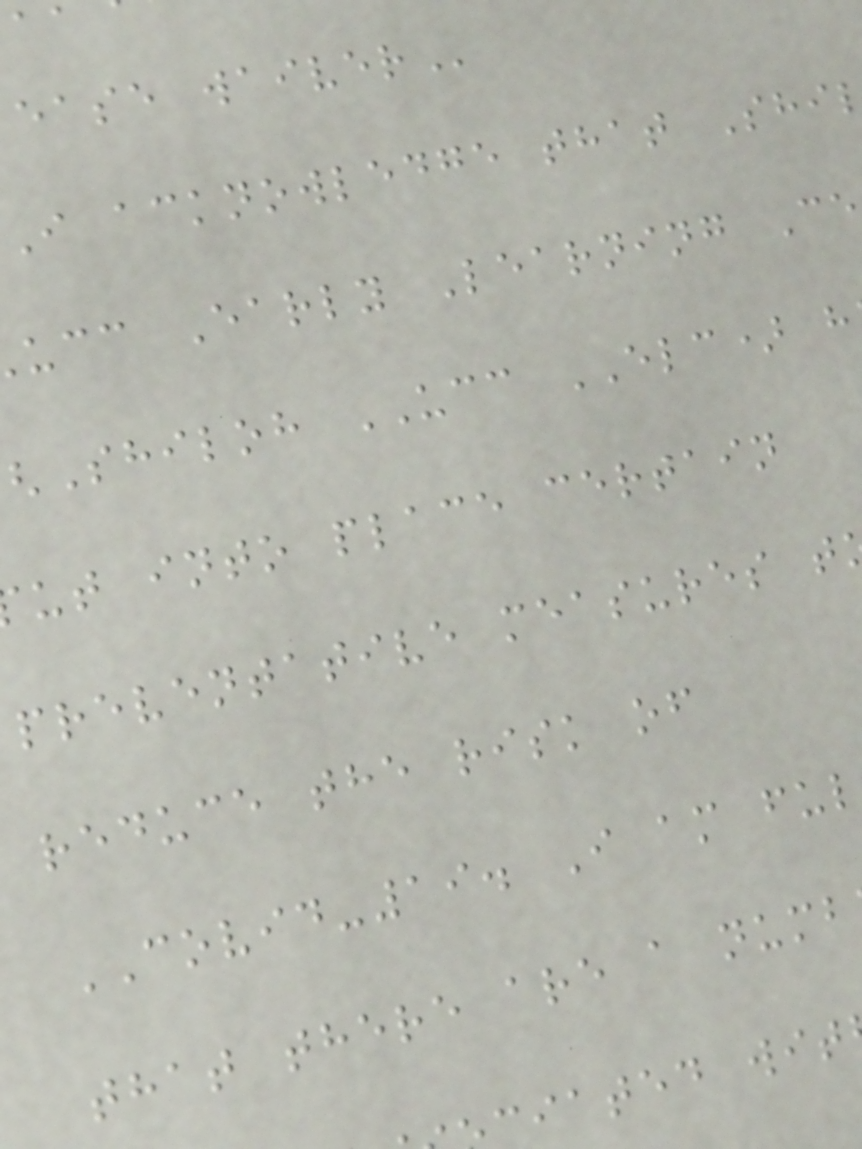ease
I acknowledge that Shi
ucc Early Learning Ce
Shiloh UCC ELC) h
ut into place certain
preventative measures t
reduce the risk of
COVID-19. I am ful
that there are a numb
ciated wit
